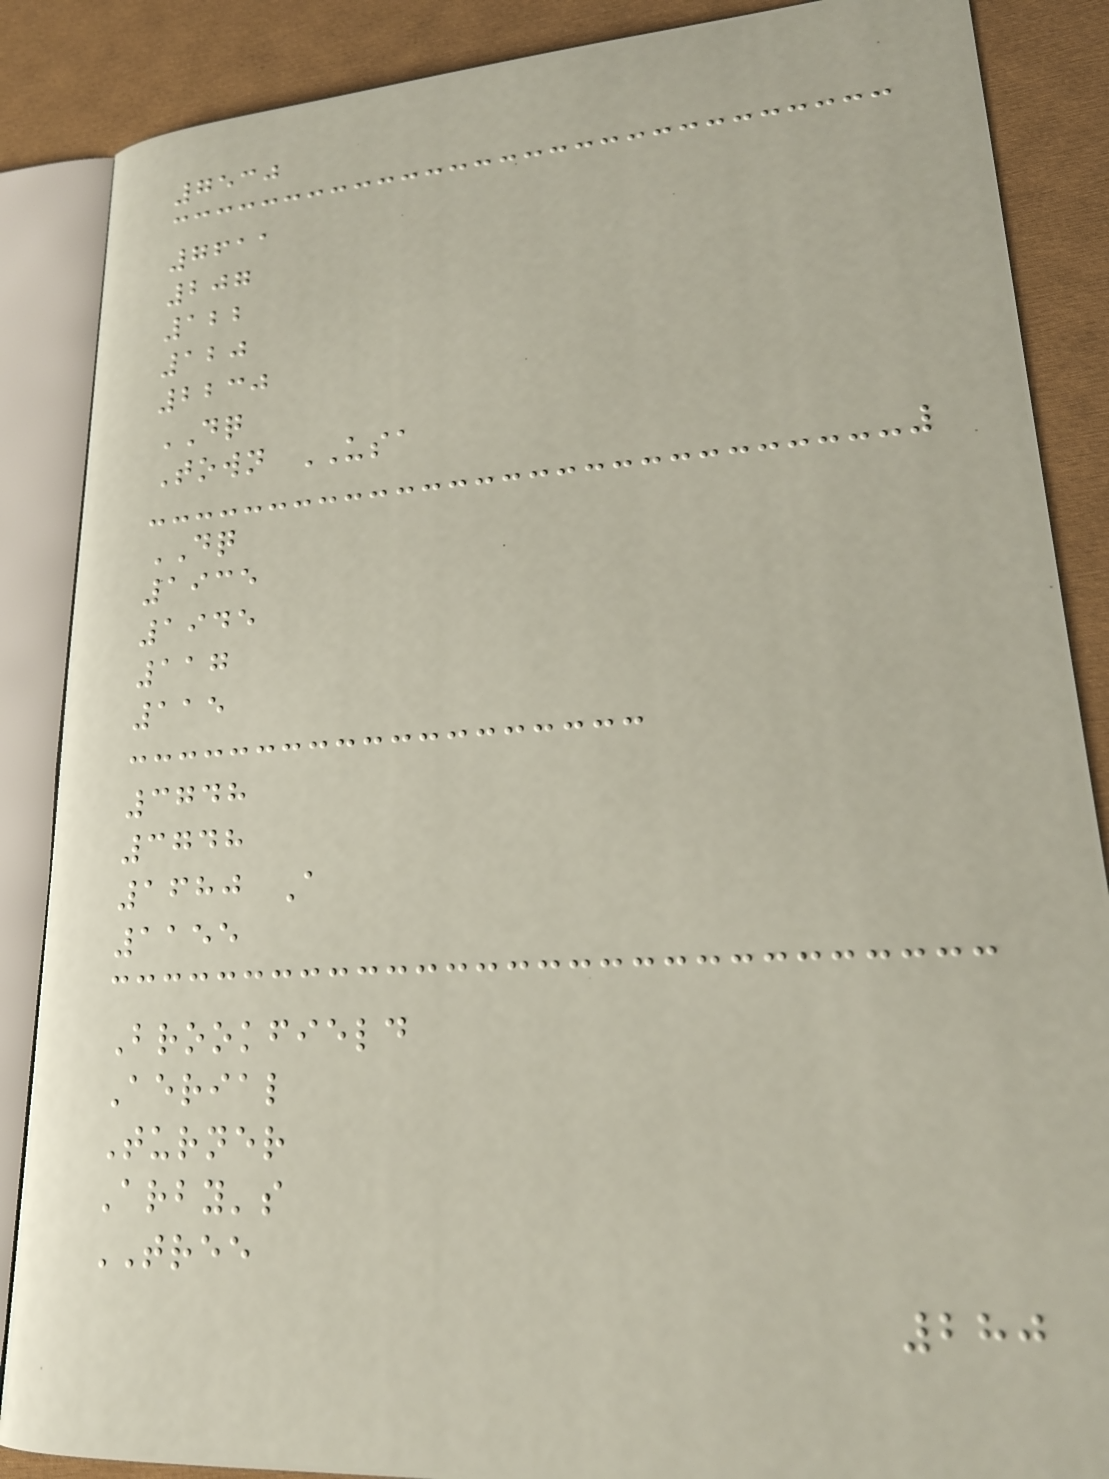7530
7611
207
122
120
2230
DQ
Town USA
DQ
1935
1945
117
115
3748
3748
1680 A
1155
Brookfield
Aerial
Turner
Arby's
TREE
280
